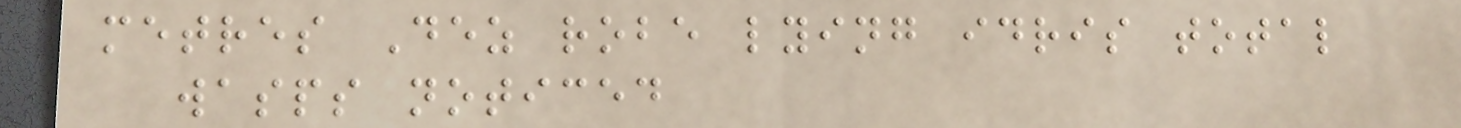metres Dez robe lying idris total
wasps noticed
